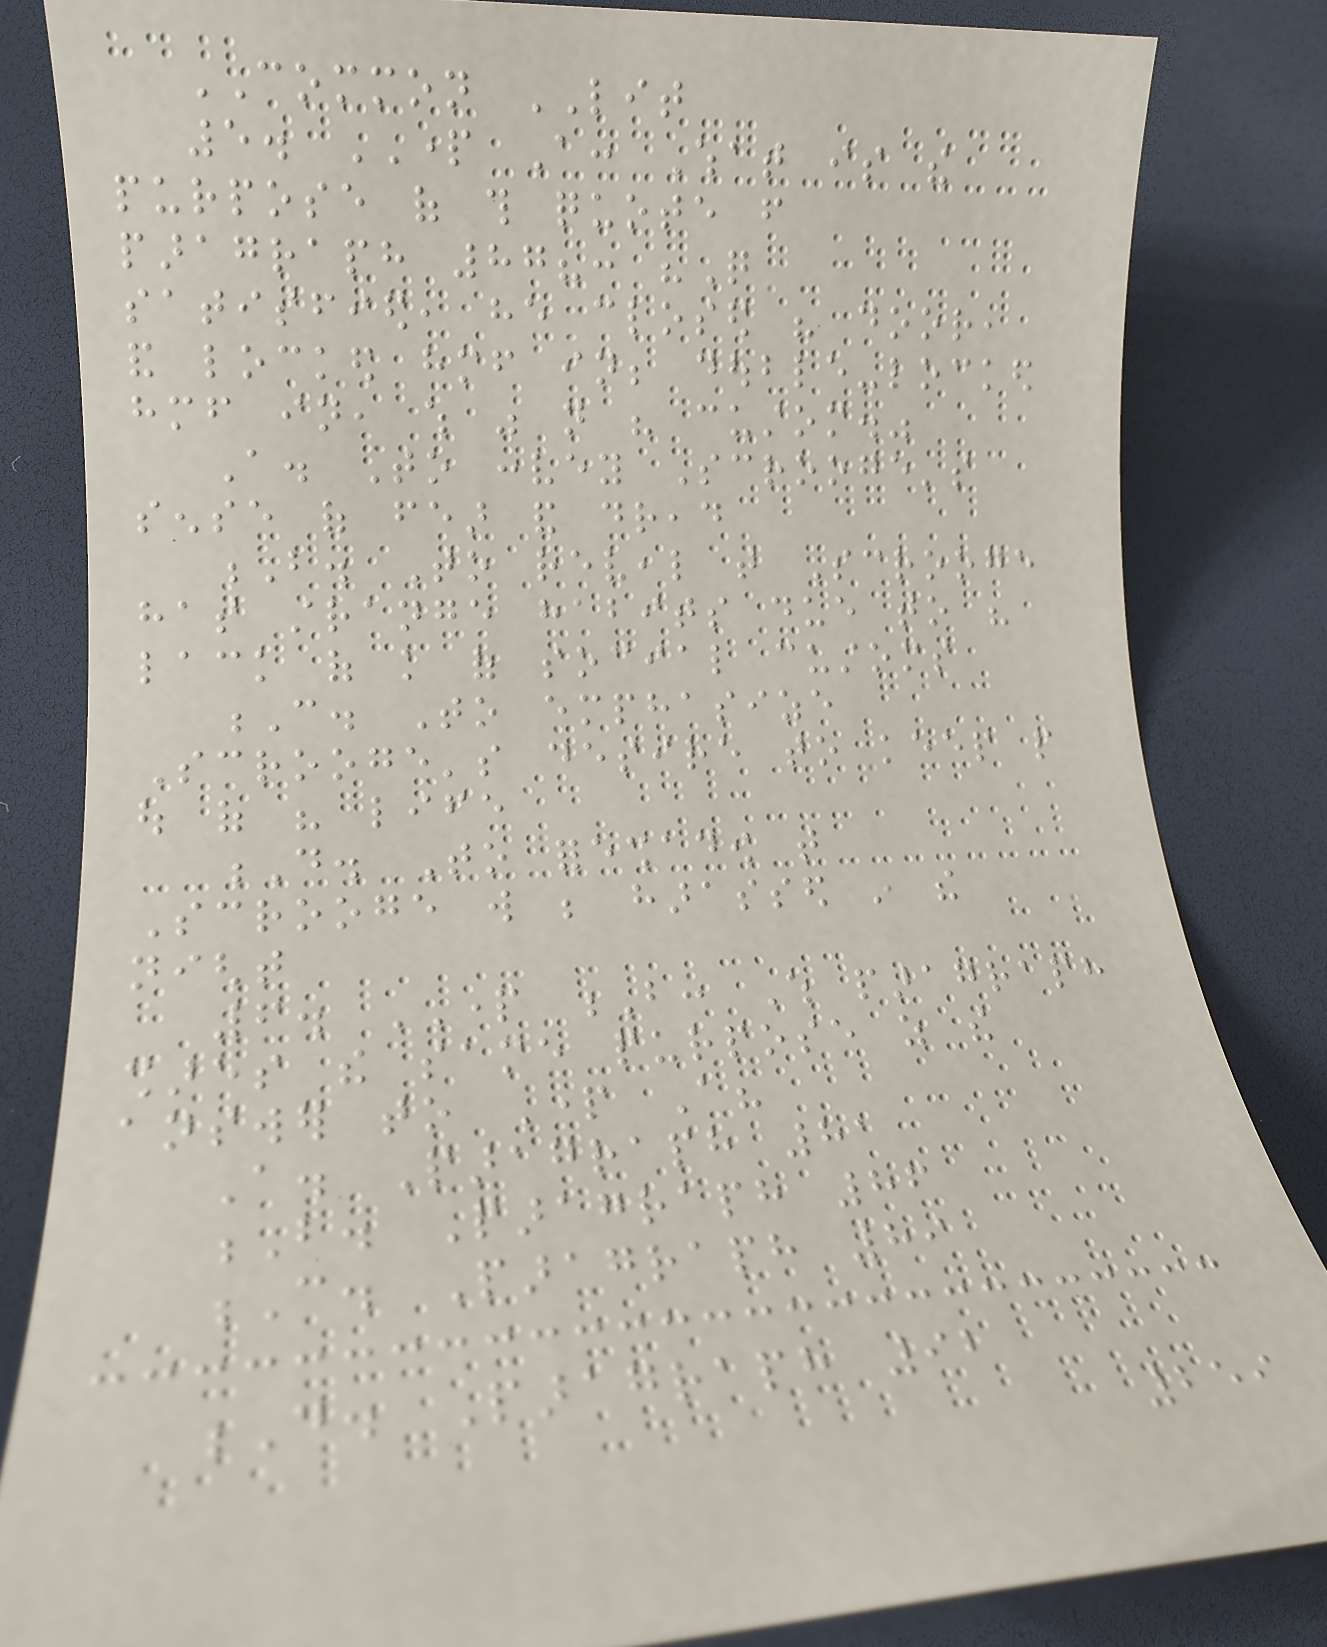COMMON LIT
5. PART A: What is the
purpose of this quote from
paragraph 87?: "Quite
satisfied, he closed his door,
and locked himself in; double-locked
himself in, which was not his custom."
A. To convey Scrooge's
sense of fear and dread
B. To reveal that Scrooge
has strange habits due to his
lack of knowledge of social customs
C. To emphasize
Scrooge's desire to keep people
out of his life
D. To foreshadow that
Scrooge will be harassed in the
night
6. PART B: Which paragraph
shares the same purpose as the
answer to Part A?
A. Paragraph 81
B. Paragraph 86
C. Paragraph 89
D. Paragraph 92
259
